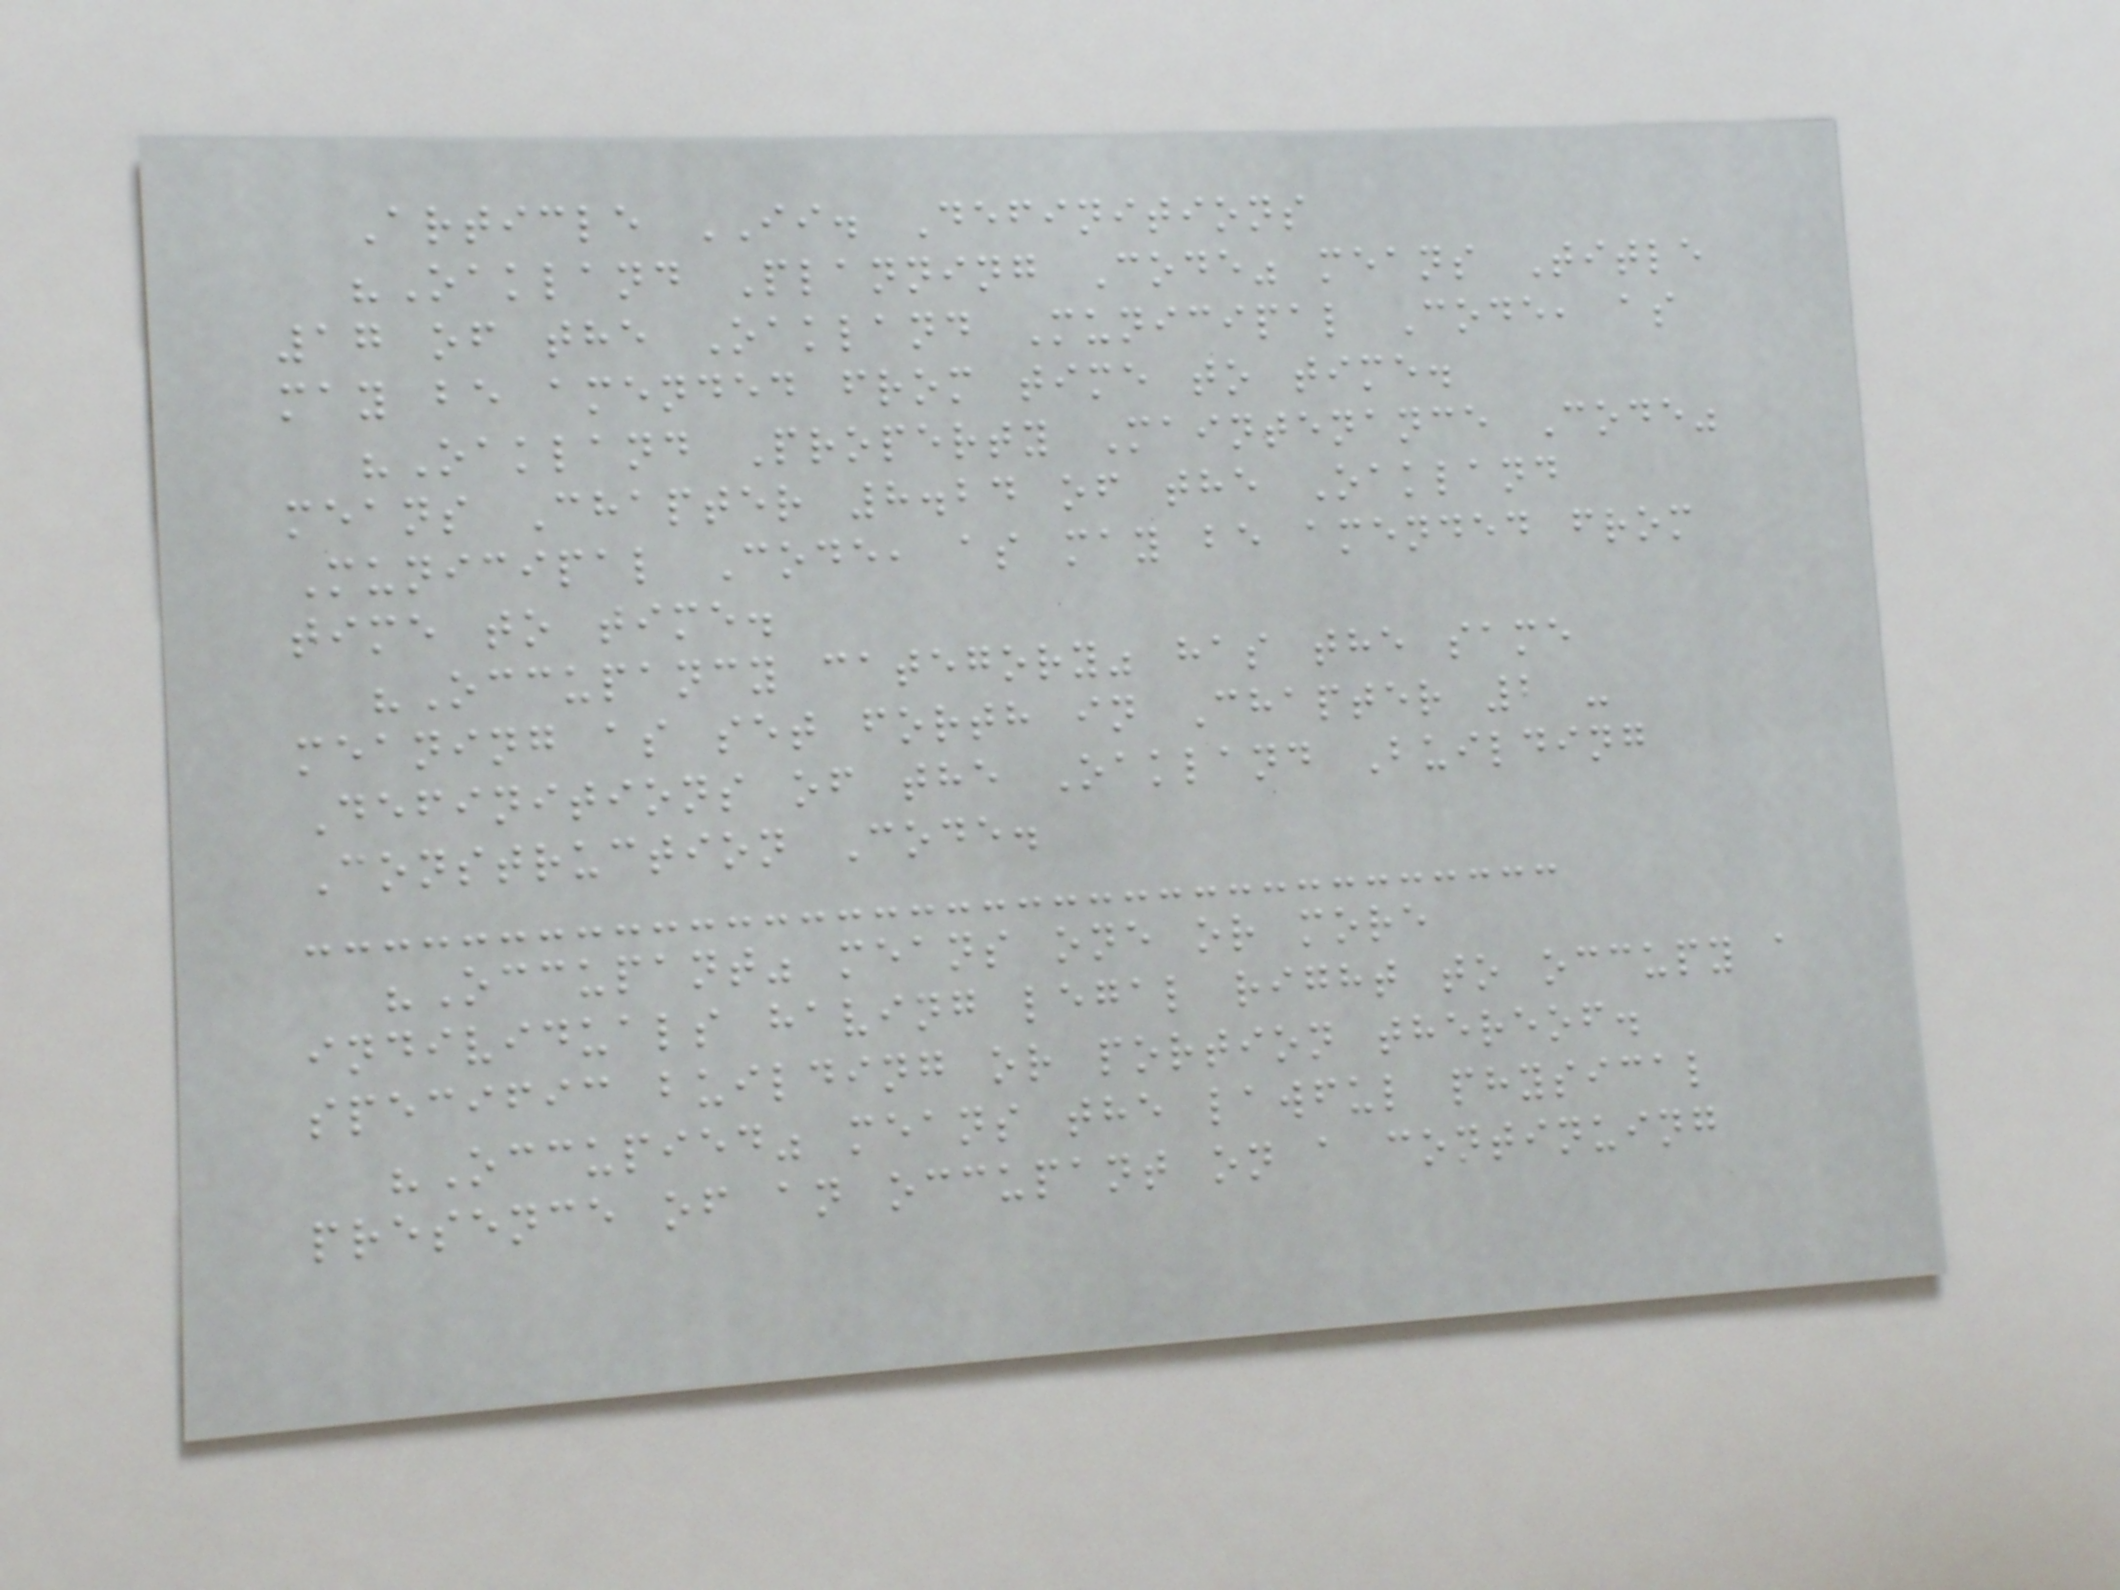Article II. Definitions
"Oakland Planning Code" means Title
17 of the Oakland Municipal Code, as
may be amended from time to time.
"Oakland Property Maintenance Code"
means Chapter 8.24 of the Oakland
Municipal Code, as may be amended from
time to time.
"Occupancy category" has the same
meaning as set forth in Chapter 2 -
Definitions of the Oakland Building
Construction Code.
"Occupant" means one or more
individuals having legal right to occupy a
specific building or portion thereof.
"Occupied" means the lawful physical
presence of an occupant on a continuing
